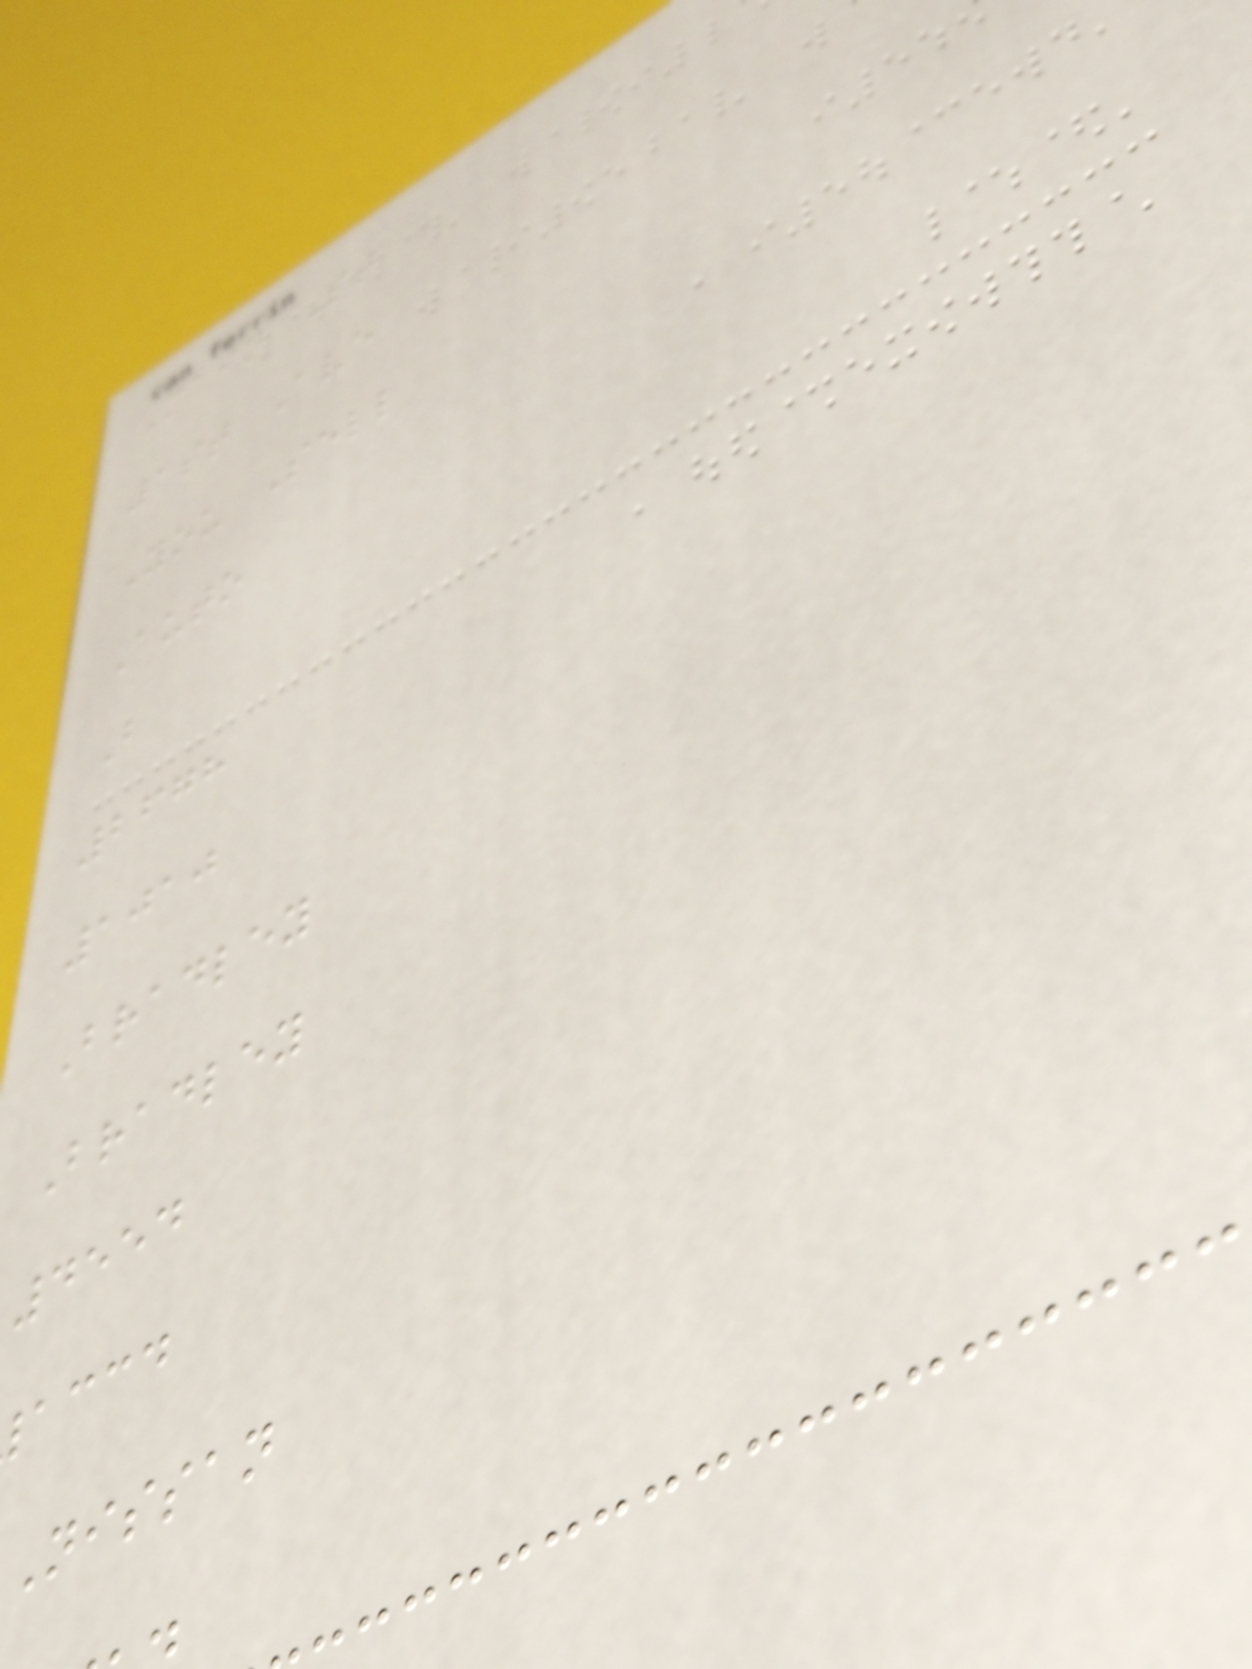Main St
1st Ave
You Sell
Auto
B
2678
1010
Bradley
Bradley
4554
accd
nissan
